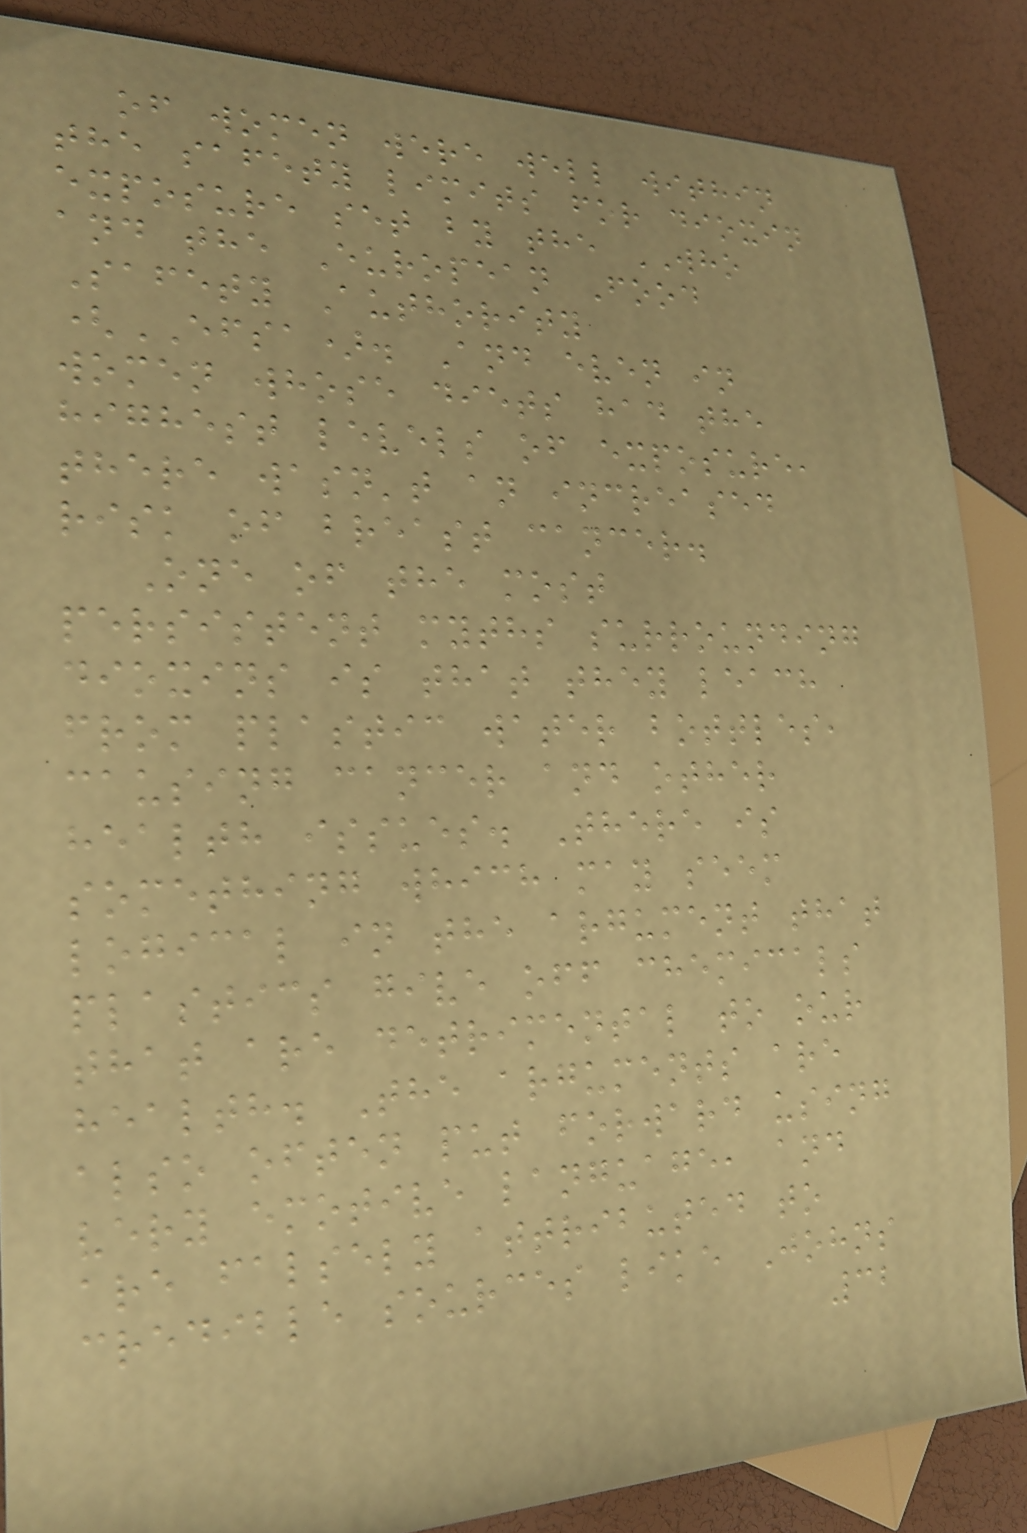of women were well within
the safety limits for dioxin
exposure set by the WHO
and the European Food
Safety Authority
(EFSA). And even in
women whose diets had the
highest levels of exposure,
there wasn't an increased
risk of breast cancer.
One of the most
persistent myths surrounding
dioxins is that they leach
from plastic water bottles,
causing cancer and other
health issues. There is
something which may seem
logical in the argument that
plastics give off chemicals
that are detrimental to our
health. The arguments are
also often put forward using
very emotive language, and
are falsely attributed to
credible sources like Johns
32
